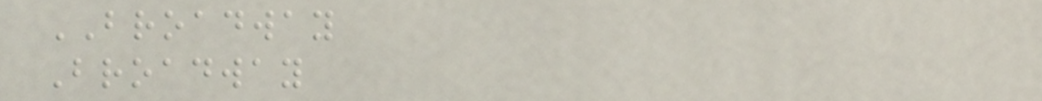BROADWAY
Broadway
